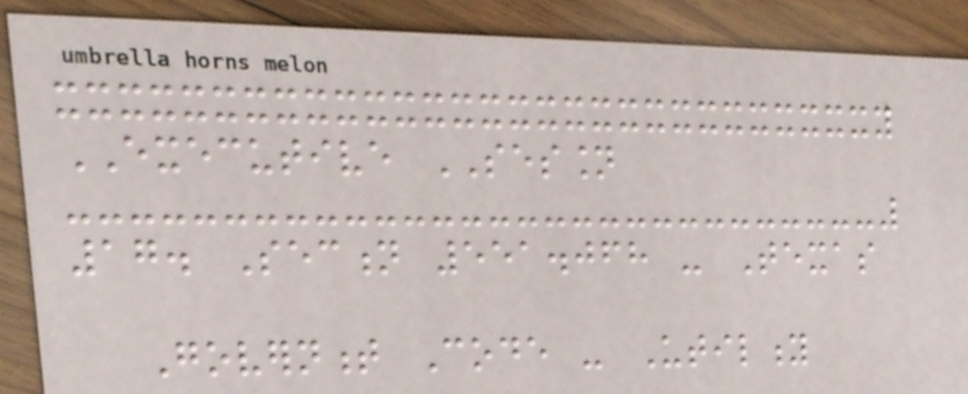EXECUTIVE SESSION
17. Section 551.068 - Texas
Government Code - Utility
